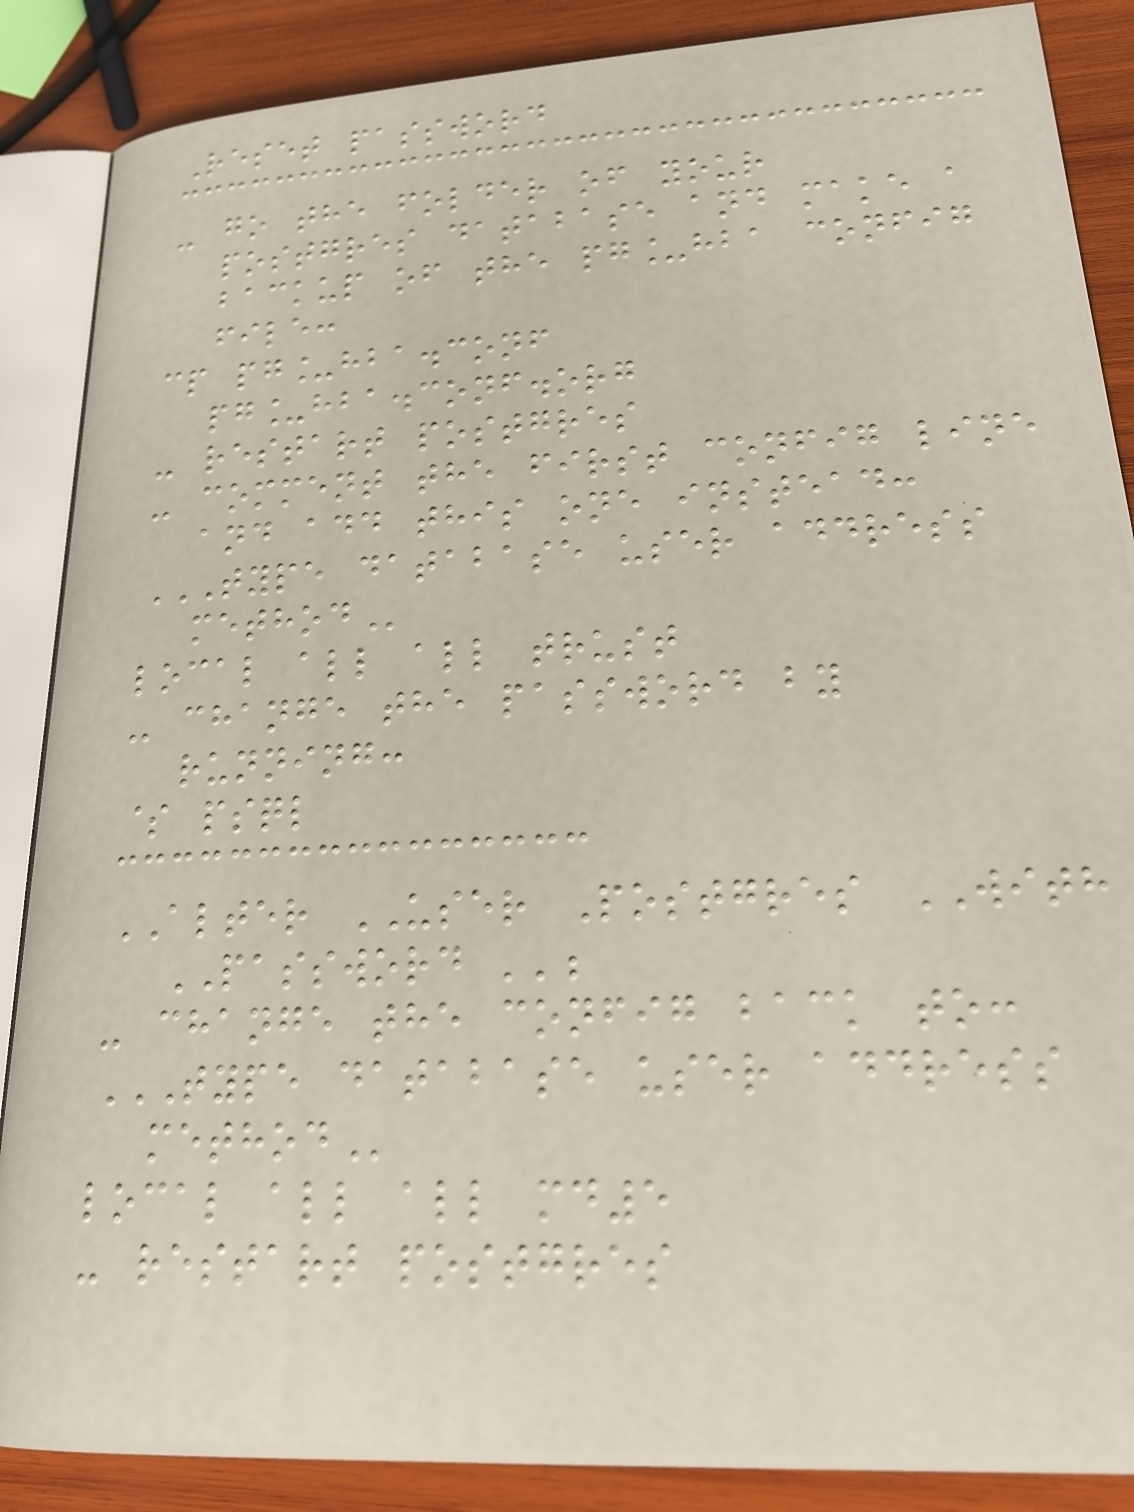Reset password
- go the folder of your
postgres database and make a
backup of the pg_hba config
file:
cp pg_hba.conf
pg_hba.conf.org
- restart postgres
- comment the first config line
and add this one instead:
TYPE DATABASE USER ADDRESS
METHOD
local all all trust
- change the password by
running:
$ psql
ALTER USER Postgres WITH
PASSWORD '';
- change the config back to:
TYPE DATABASE USER ADDRESS
METHOD
local all all md5
- restart postgres
